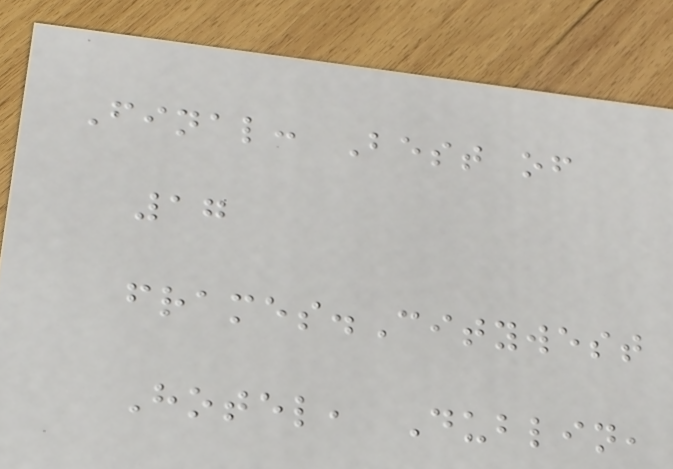Final: Best of
17
frames.Citywest
Hotel, Dublin,
